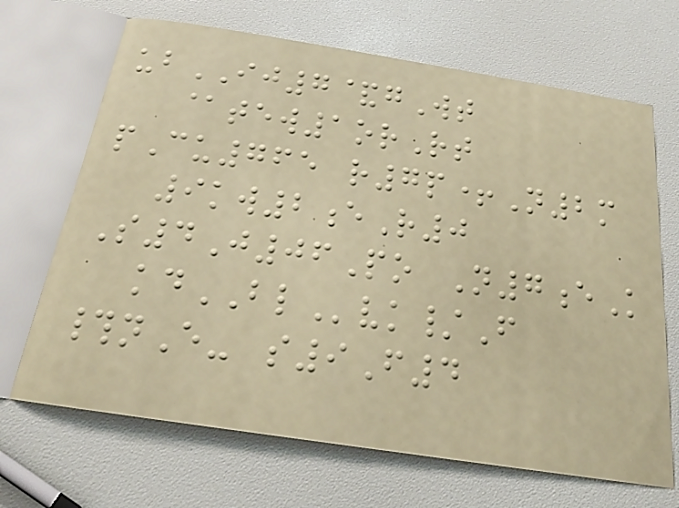ubIJ7&gWt
@tew1orRt
pCu765 r7p+N2m
9kw2eR0
S4J06Po N7eK
kdBLvk/F
#nE- s9F4
